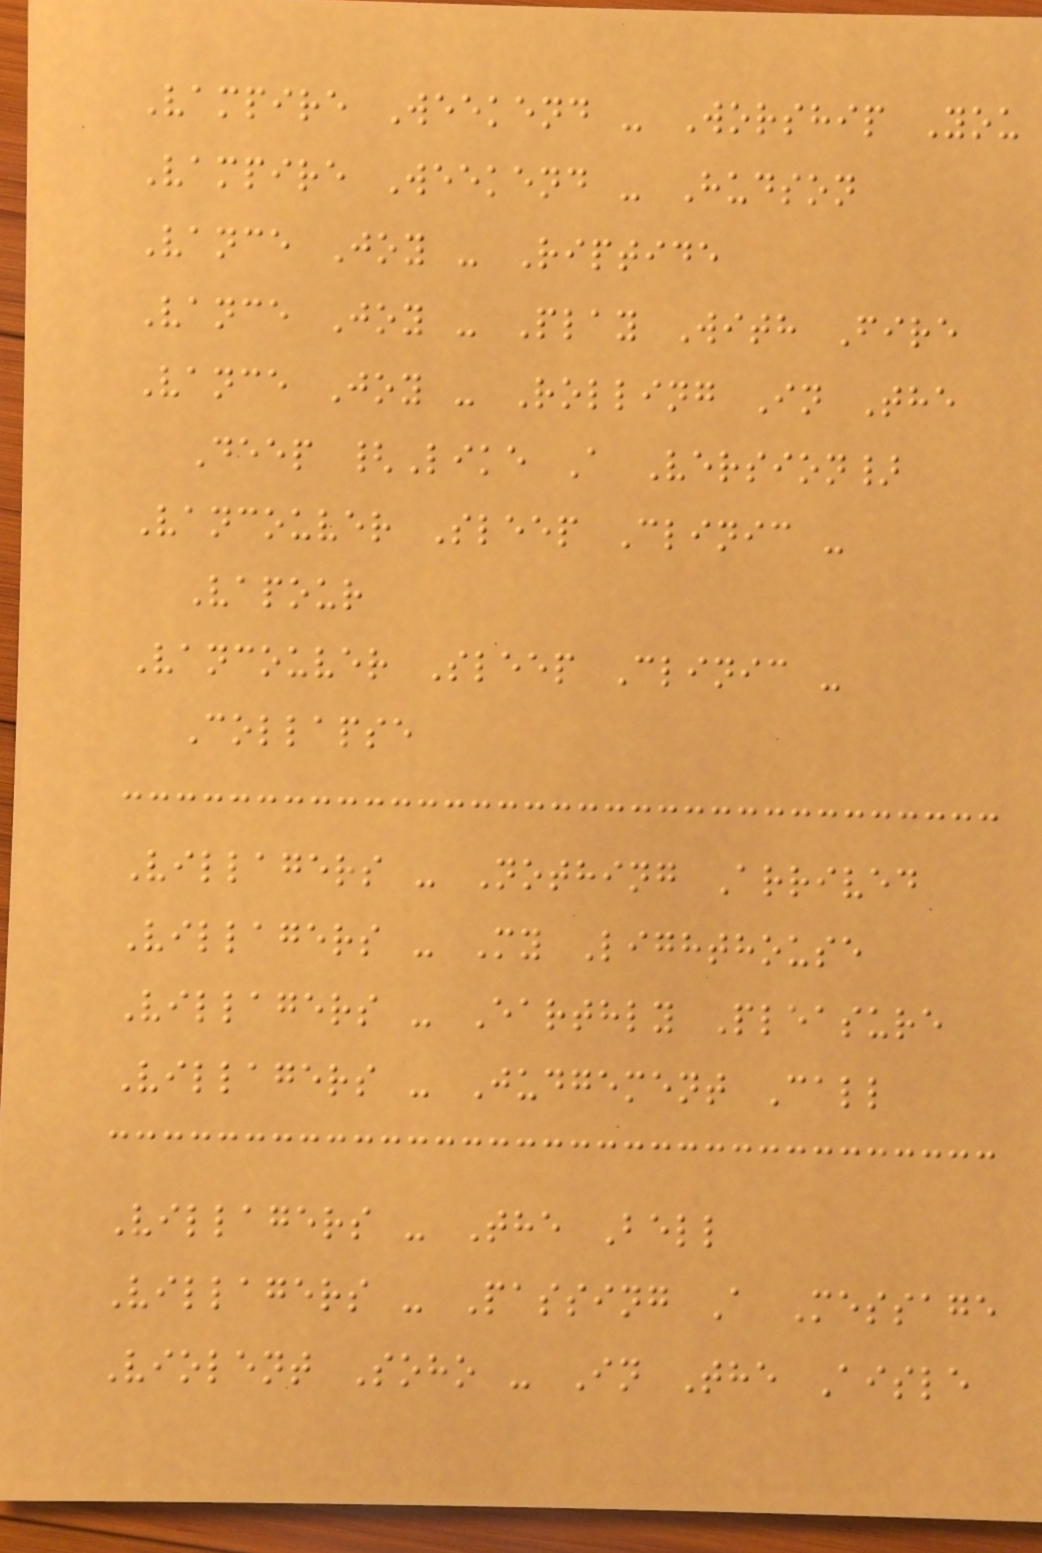Vampire Weekend - Worship You
Vampire Weekend - Hudson
Vance Joy - Riptide
Vance Joy - Play With Fire
Vance Joy - Rolling In The
Deep {Like A Version}
Vancouver Sleep Clinic -
Vapour
Vancouver Sleep Clinic -
Collapse
Villagers - Nothing Arrived
Villagers - My Lighthouse
Villagers - Earthly Pleasure
Villagers - Judgement Call
Villagers - The Bell
Villagers - Passing A Message
Violent Soho - In The Aisle
